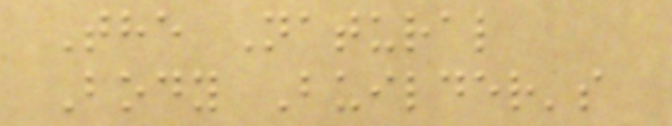The Natural
Body Builder's
